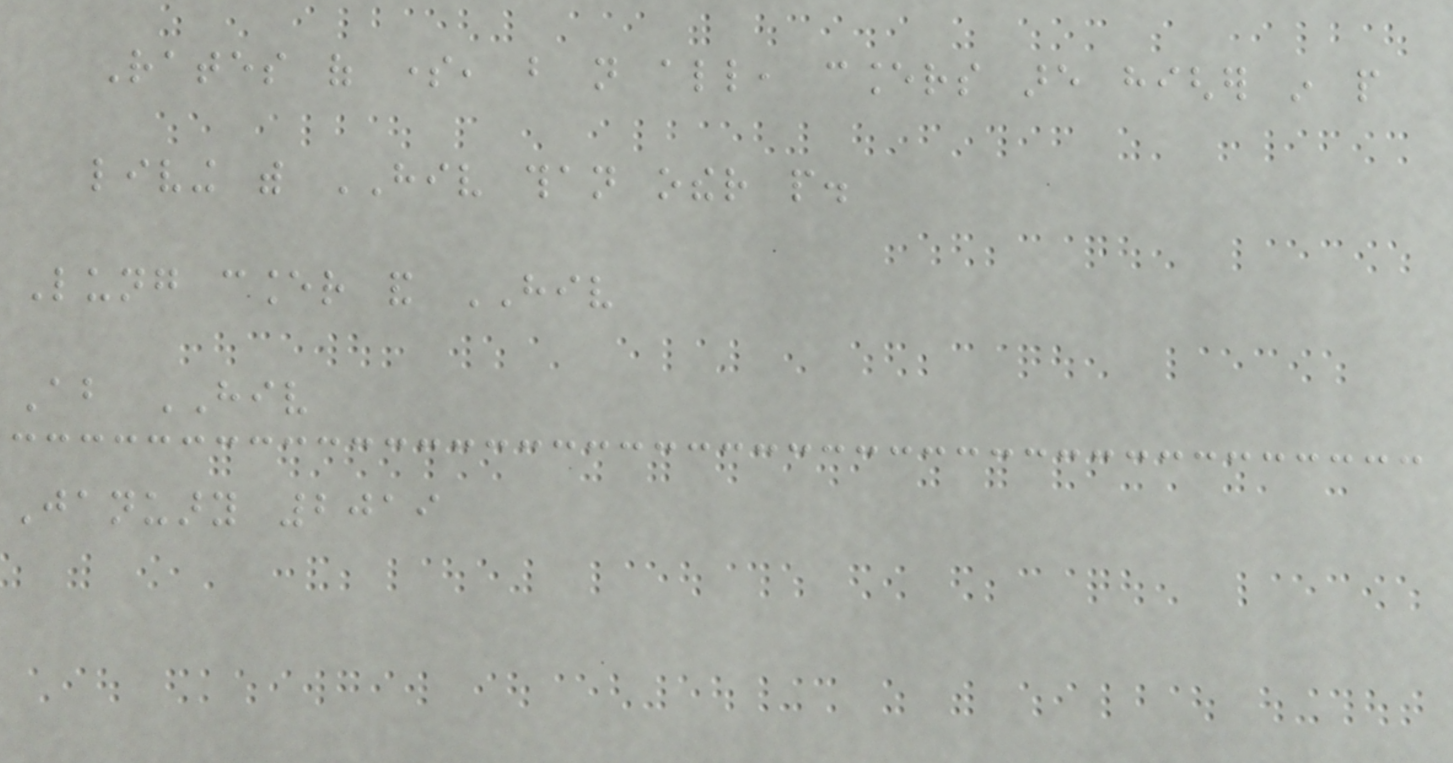Rates of some, but not all, cancers are higher in people
living with HIV than other people.
Lung cancer and HIV
About HIV
January 2019
